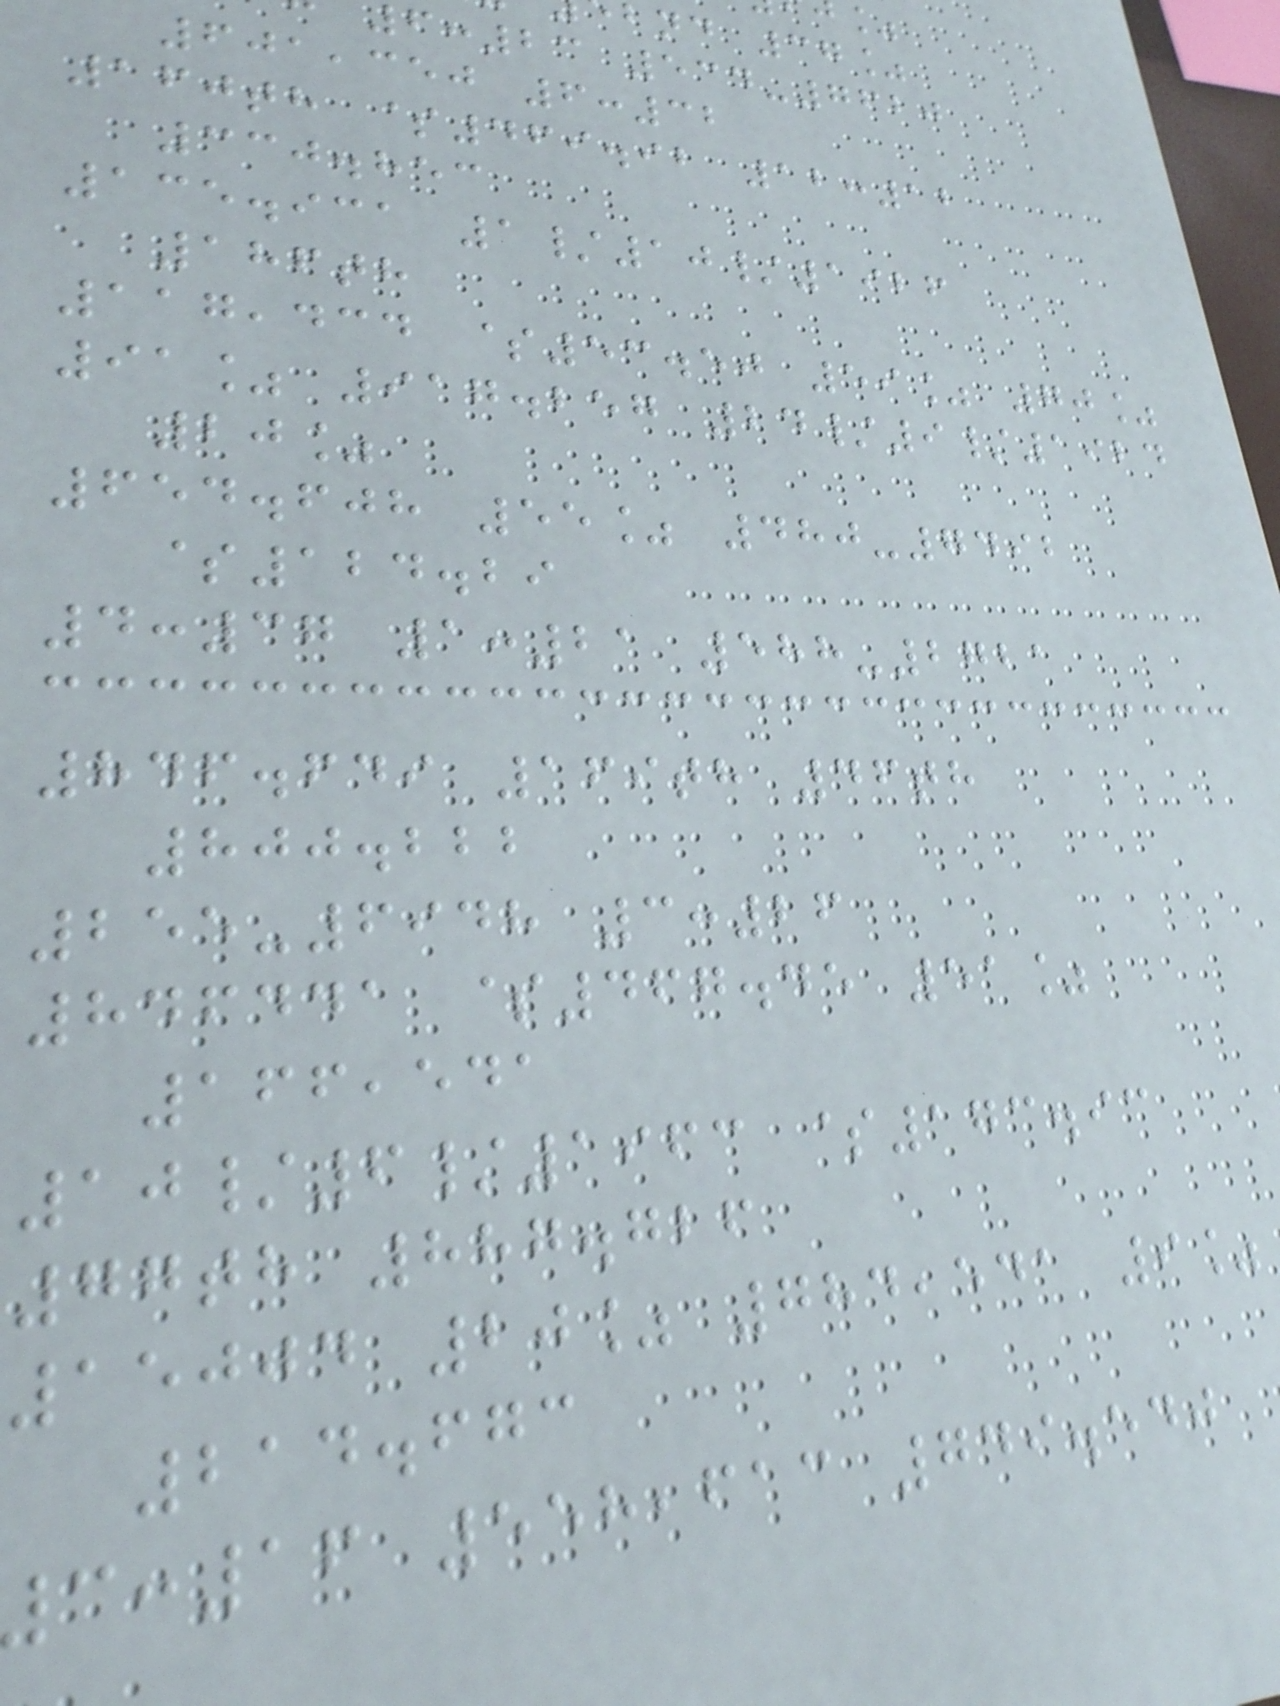bnd 37%
:23 534-7620
601,350 6:32
160th $469.92 12:12
330.853
135.931 1/10/1926
186th
117,434 $53.50 59% 70%
91% 917.257 24/9/1924
20%
654.608 55% 480-7492
$124.29
4:37 1:21 588-2721
846.649 169th 46th
800.222
255-6948 3:26
846441 $467.45 51%
166,541
10/6/1963 $173.93
77th 887.726
15004 20% 784,541 9%
214.673
:16 558,613 749.540
